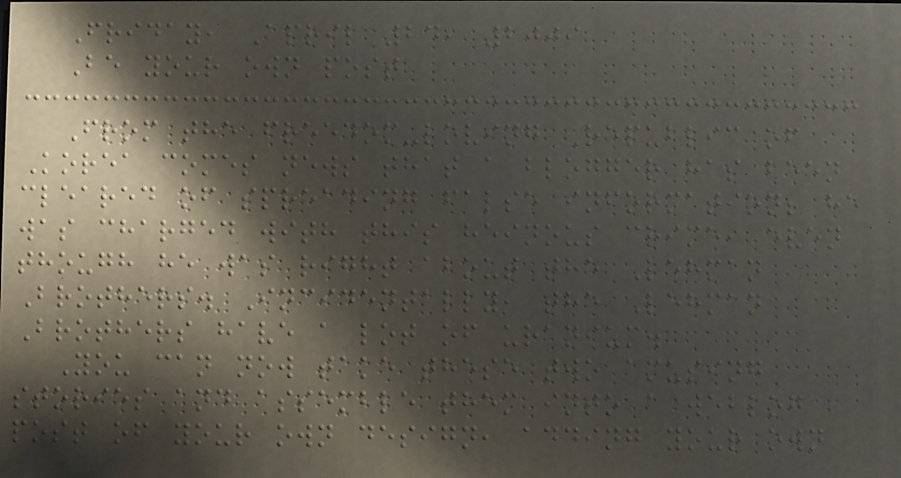Friday, April 24, 2009
Be your own post
From the freedom-loving Republic of
Korea comes news that a blogger has been
cleared of spreading false information; he
was charged with this heinous crime, even
though he was right about the Lehman
Brothers. Incidentally, the Lehman
Brothers have a lot of uranium.
You can now take these two amusing
stories and assemble them into a weblog
post of your own design, adding your own
